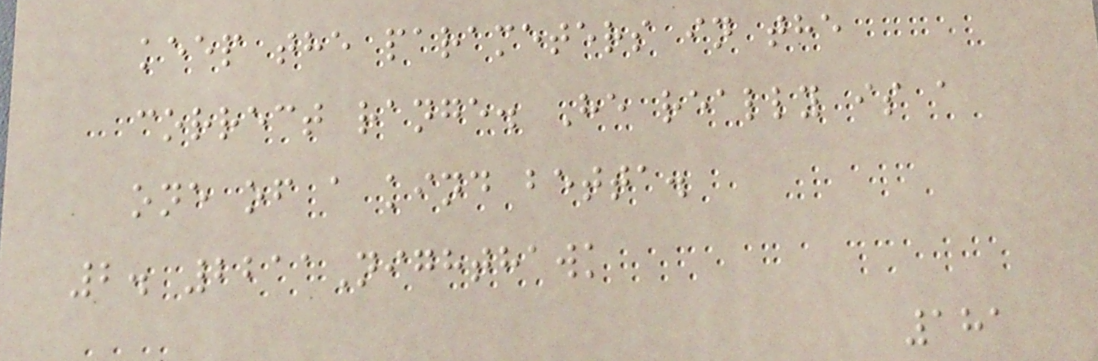keep the parameters in the
correct range. He really is a
one of a kind betta.
2. 2211Nighthawk
181
